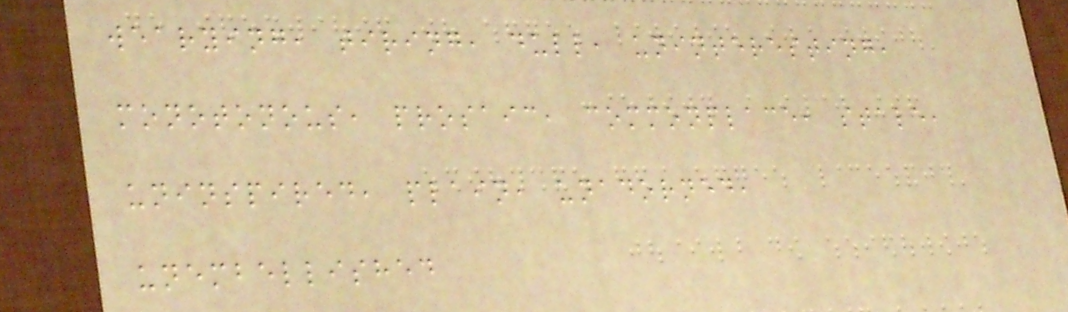wearying, tiring, dull, uninteresting,
monotonous, prosaic, commonplace, stale,
uninspired, plain, unadorned,
unembellished
